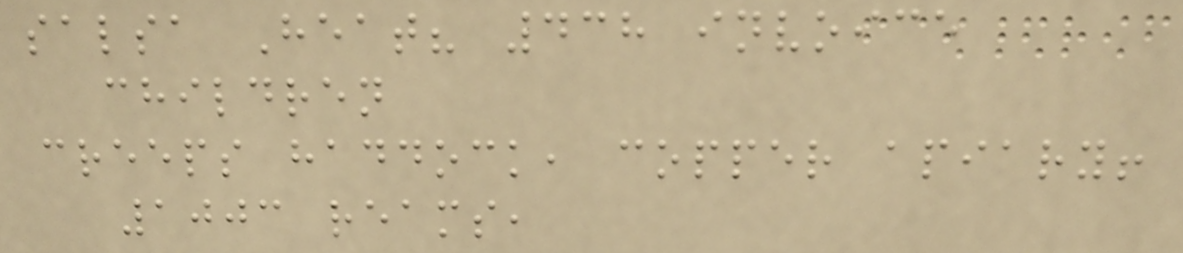salsa Heat? 438 invoice
children
creeps haddock, copper apiary!
1003 reams,
